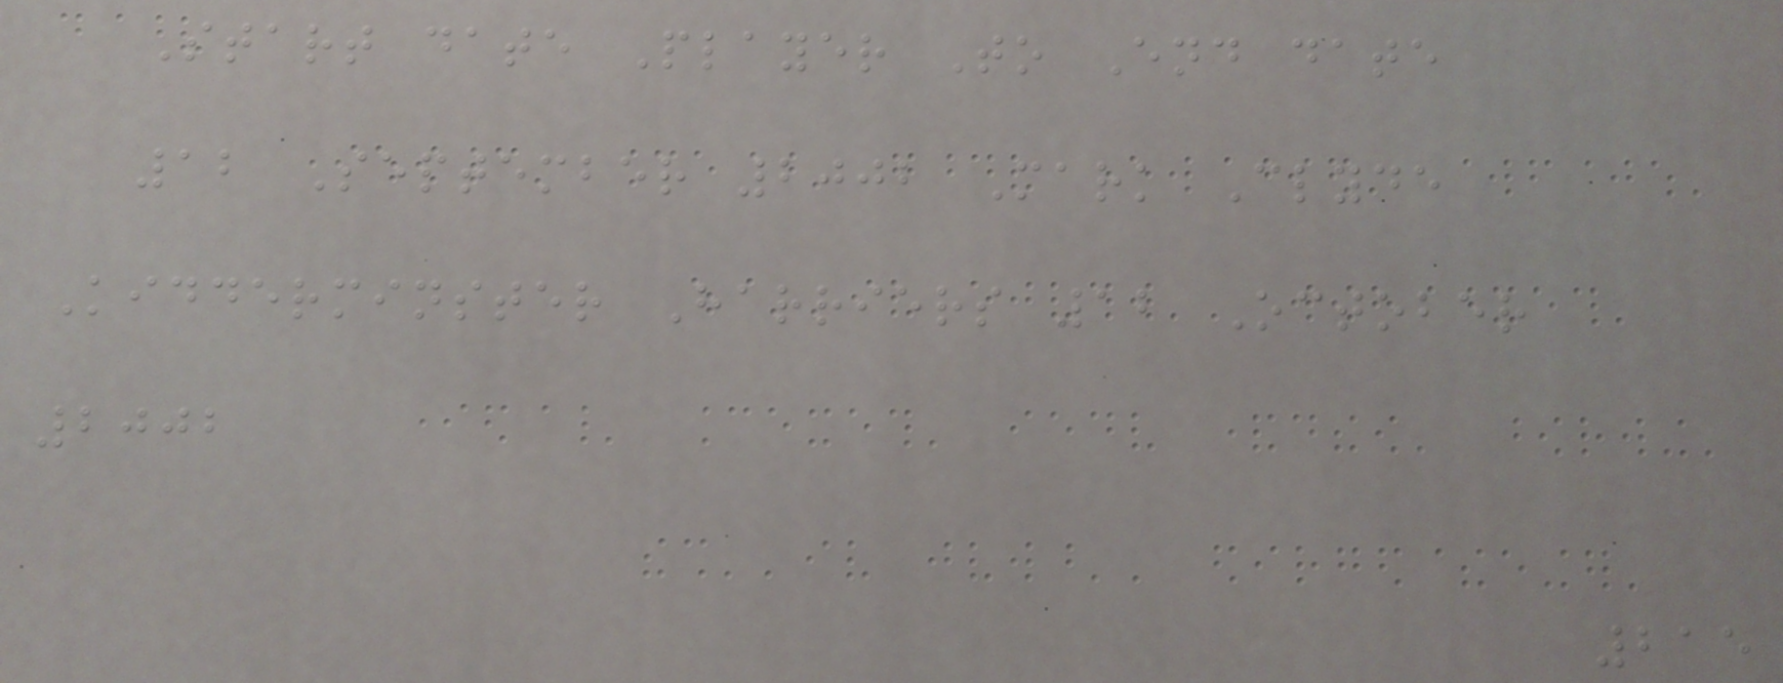Start date Player To End date
12 September 2002 Mark Clyde
Kidderminster Harriers 12 October
2002
215
